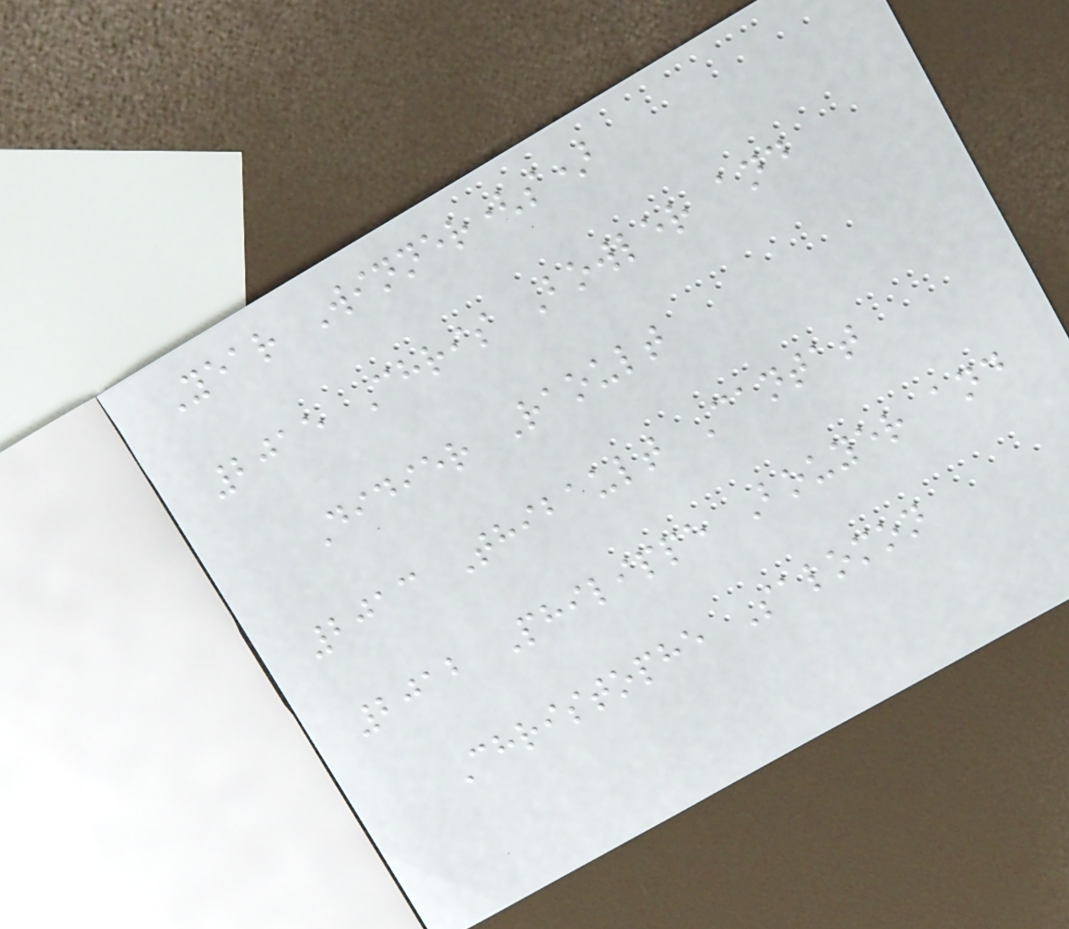Year Winner(s)
2015 Chris Bowler and
Didier Raoult
2013 Thibault Cantat
2012 Philippe Bouyer and
Christophe Salomon
